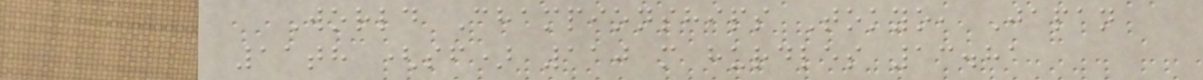World Championships Tokyo, Japan
11th (sf) 110 m hurdles 13.81
